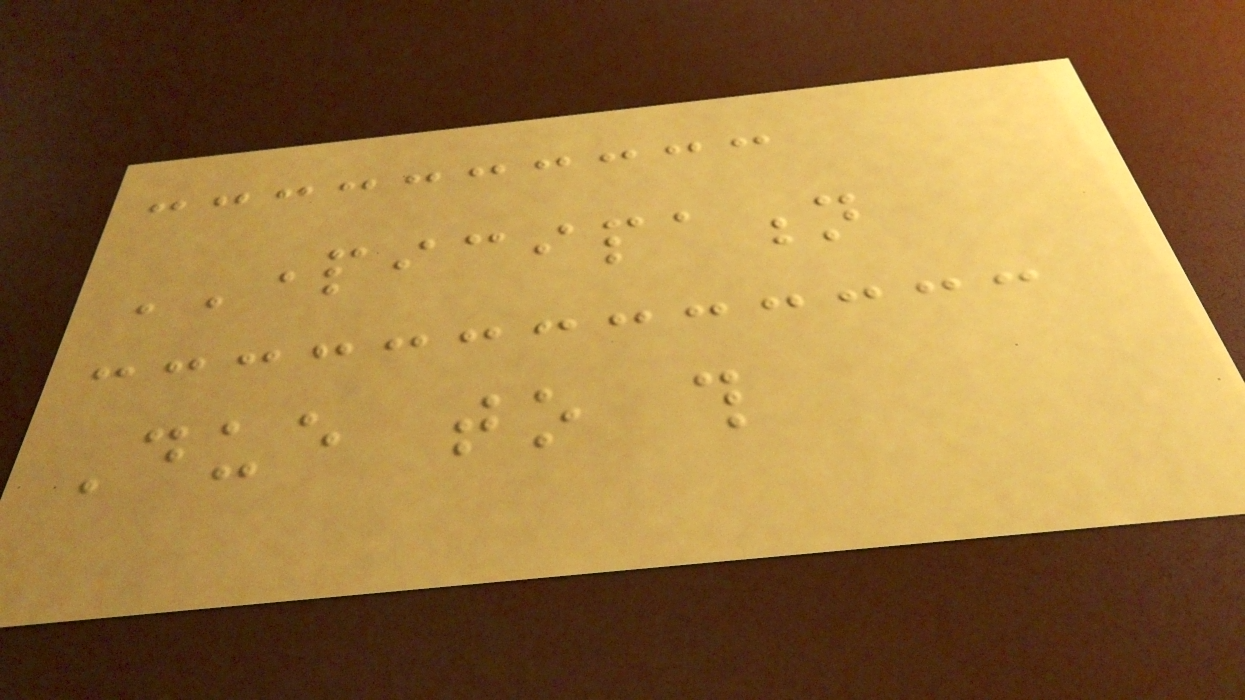PARTICIPATION
Due to this
